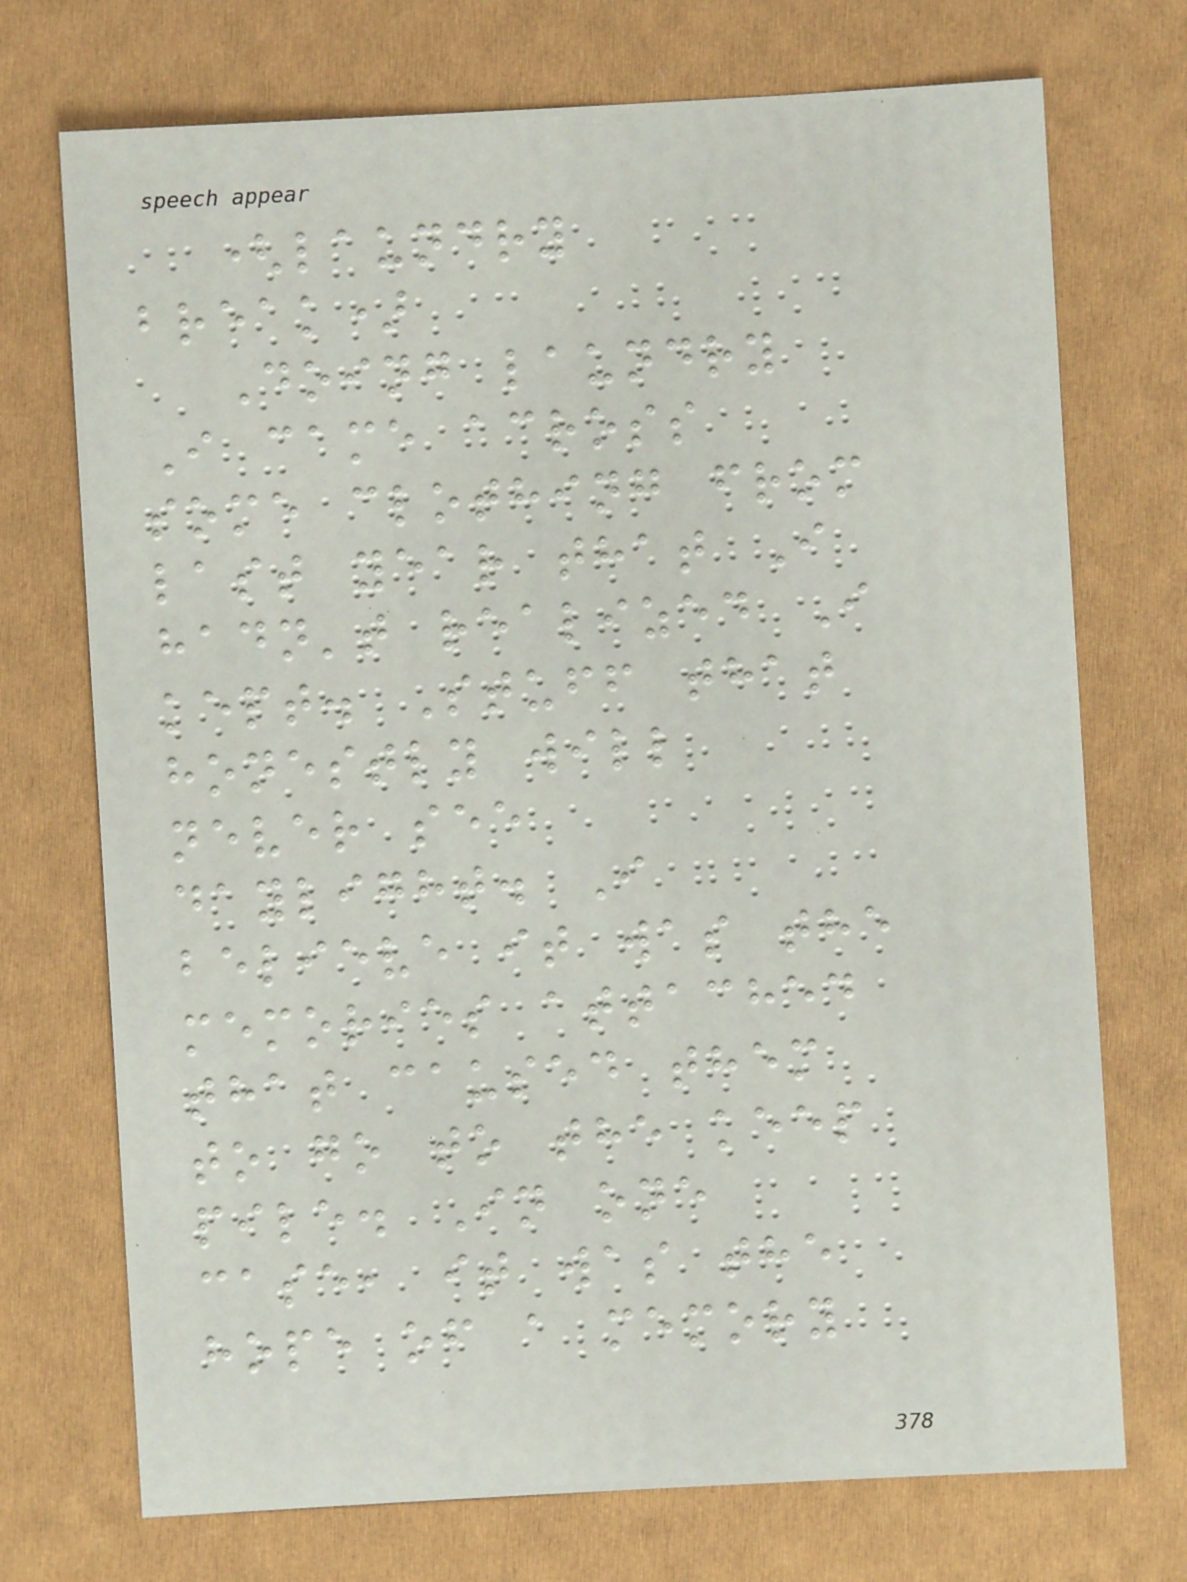(laundry
break)
Doing laundry
I came across
some clothing from
last year that I
hadn't realized I
kept. Stuff that
honestly will
never see
daylight. I
believe it was the
memories attached
that caused them
to go to the keep
pile. In one
case, it was the
hope of a memory
